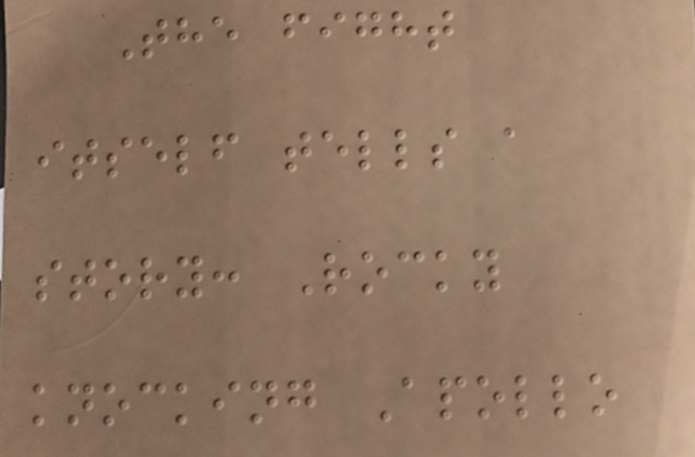The fight
itself tells a
story: Rocky
knocking Apollo
